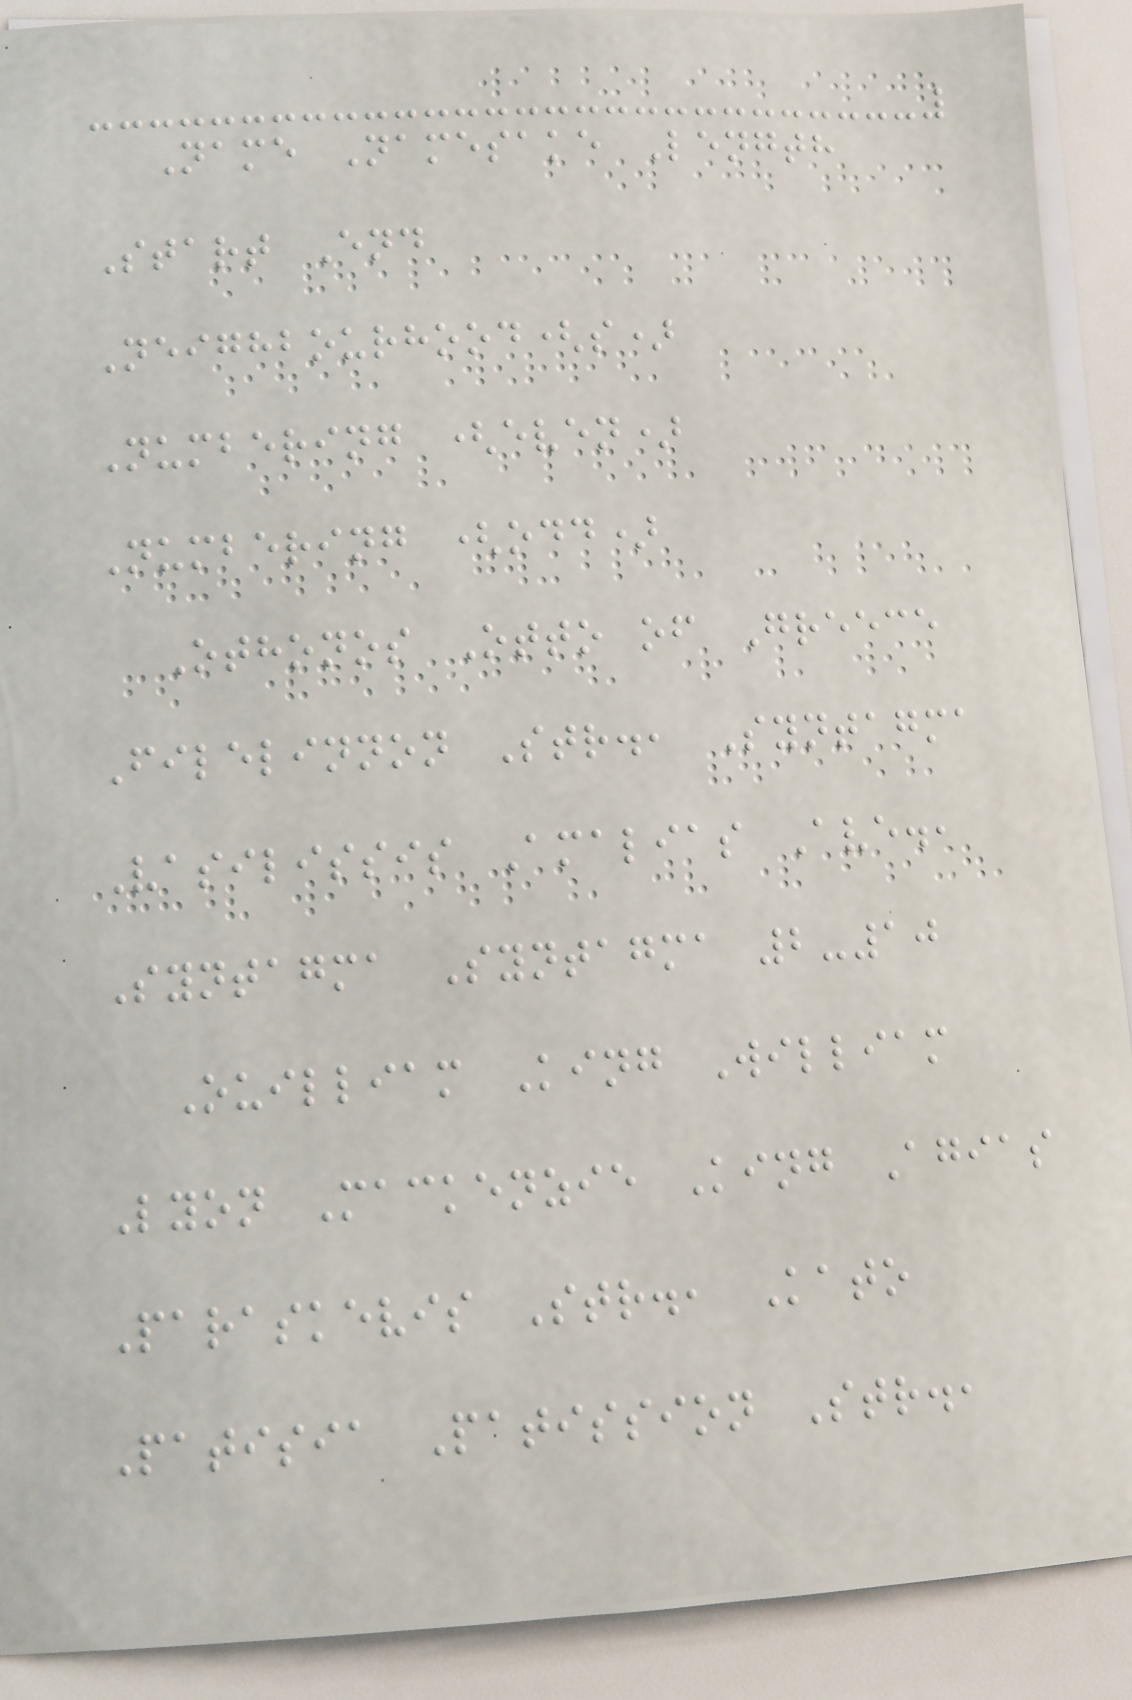Name Namesake Length
Start End
Neighbourhood(s)
Numbering (even)
Numbering (odd)
Othonos Otto of Greece
Filelinnon Str., Syntagma
Vasilissis Amalias Ave.,
Syntagma Syntagma 2-10
Ouilliam King William
Lyon Mackenzie King Agias
Paraskevis Str., Kato
Patisia Patission Str.,
